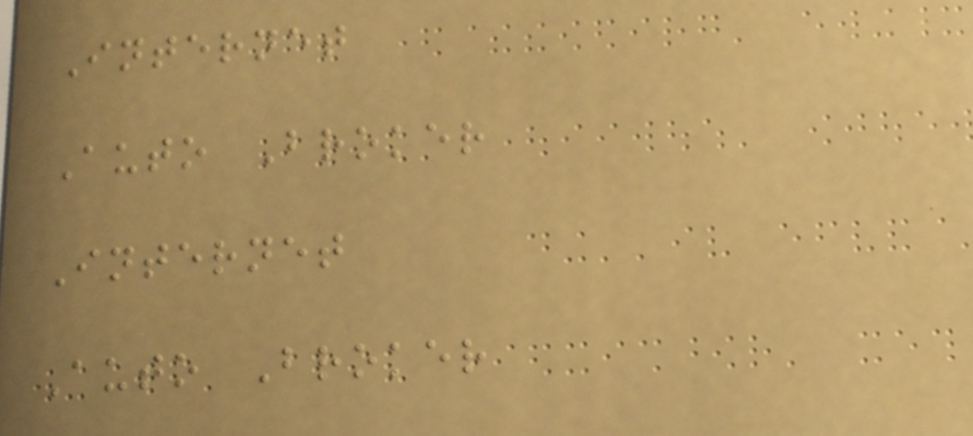Internet
Auto Broker
Internet
Auto Broker
